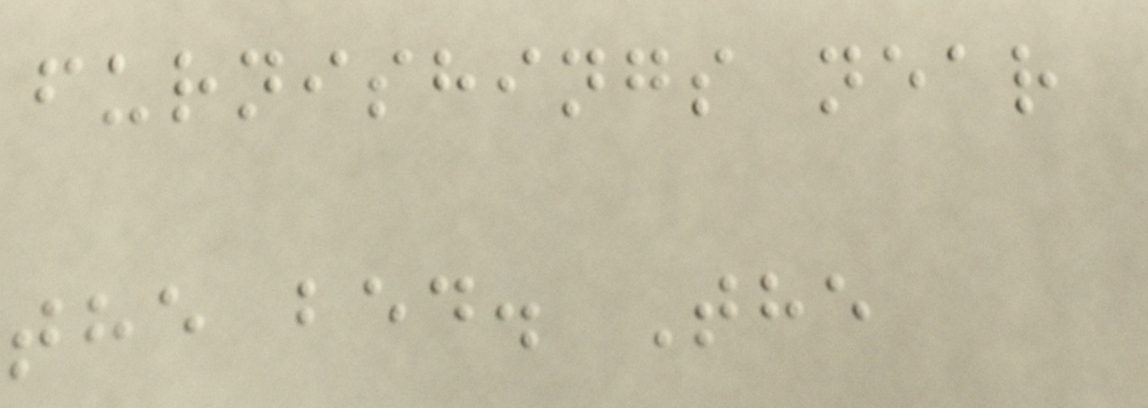furnishings near
the bed. The
